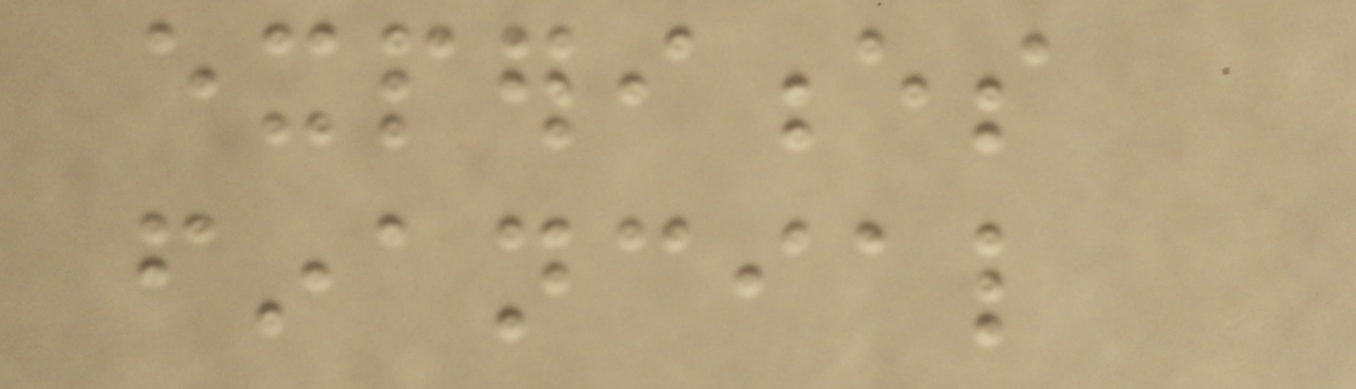experiences
financial
